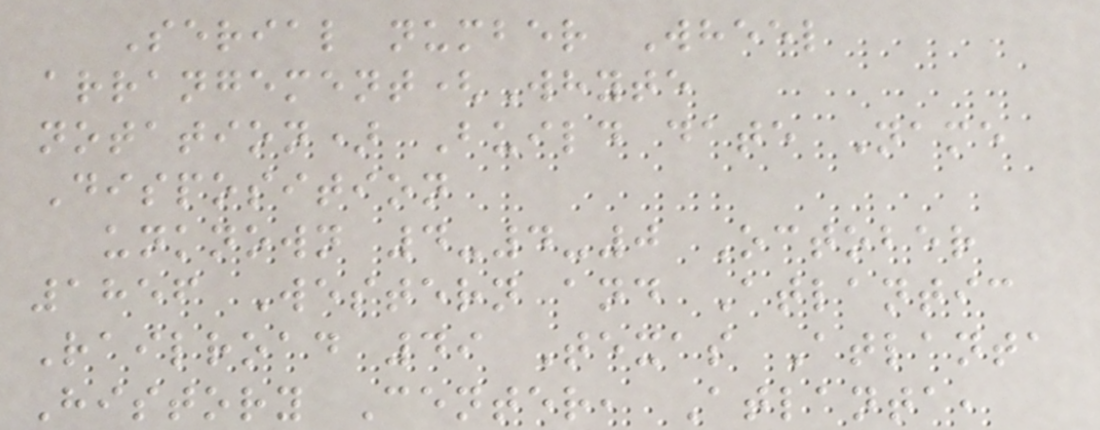Serial number Wheel
arrangement(Whyte
notation) Build date Name
Disposition
unknown 4-4-0 October
1856 Western and Atlantic
Railroad 49 Texas Atlanta
History Center, Atlanta,
